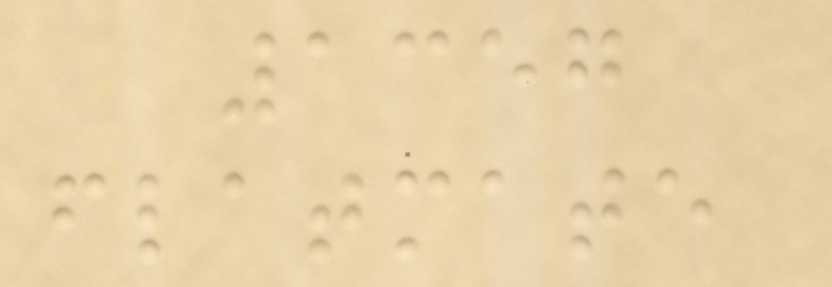1357
flatmate
